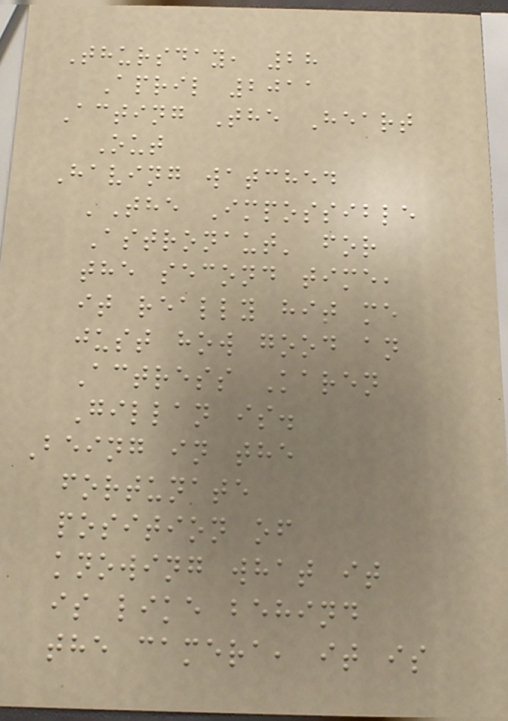Thursday, 28
April 2011
Acting The Heart
Out
Having watched
'The Impossible
Astronaut' for
the second time,
it really hit me
just how good an
Actress Karen
Gillan is.
Being in the
fortunate
position of
knowing what it
is like behind
the camera, it is
